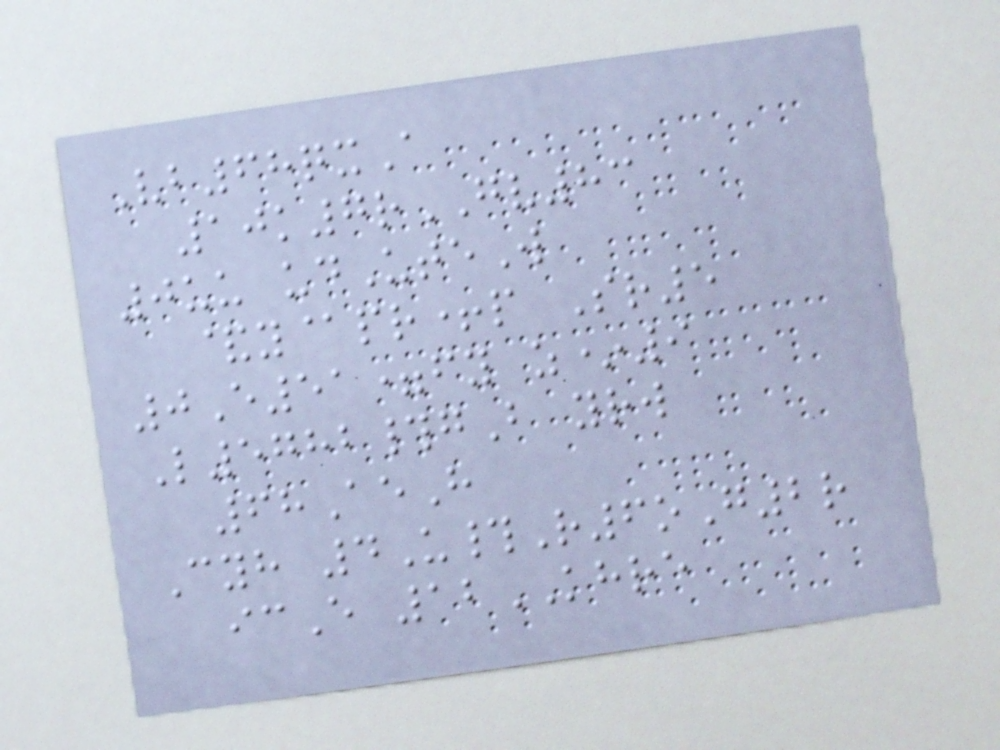Vb68qxA
10k7rGV83
0uu udUteW
&y@pr+p Sr5
0E51=fy z*9
L5782#gB yrw
68AeH
Cyh 4U#R6oG2r
icE 12KHRE
